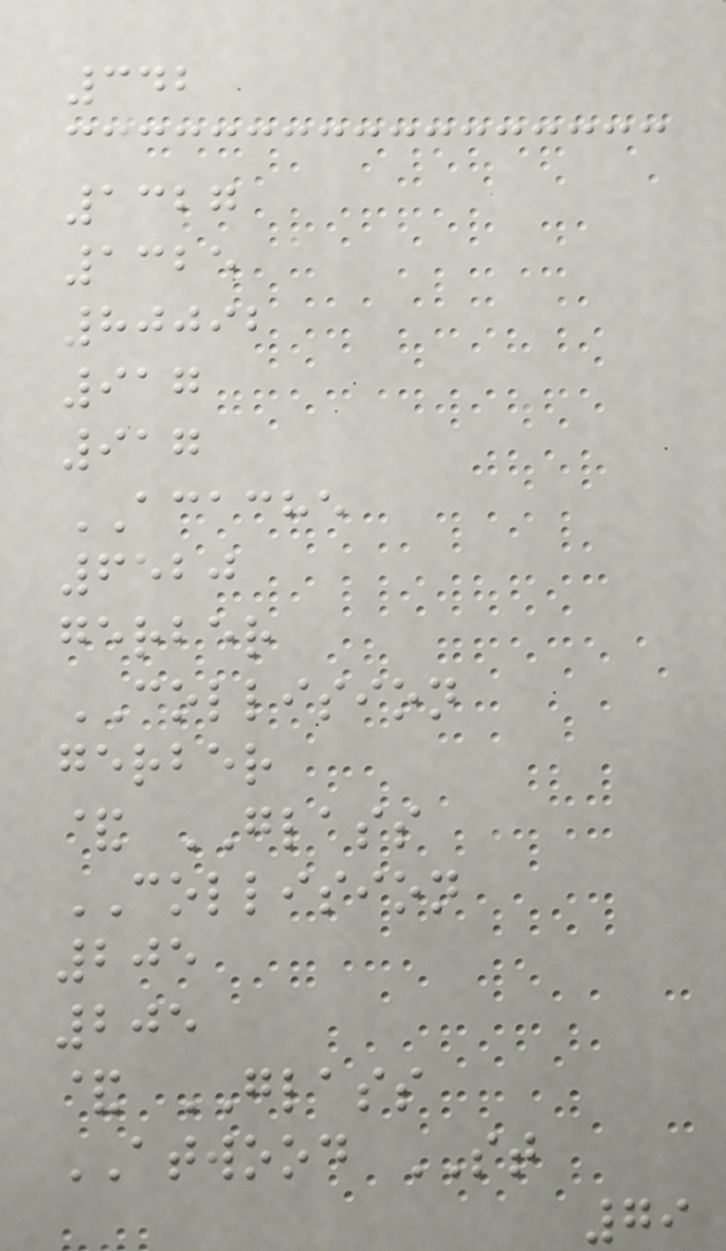342
1327
1325
80092
917
917
ACACHE
6520
gerber
COLLISION
gerber
& GLASS
COLLISION
205
205
& GLASS
ATWOOD ST
79
